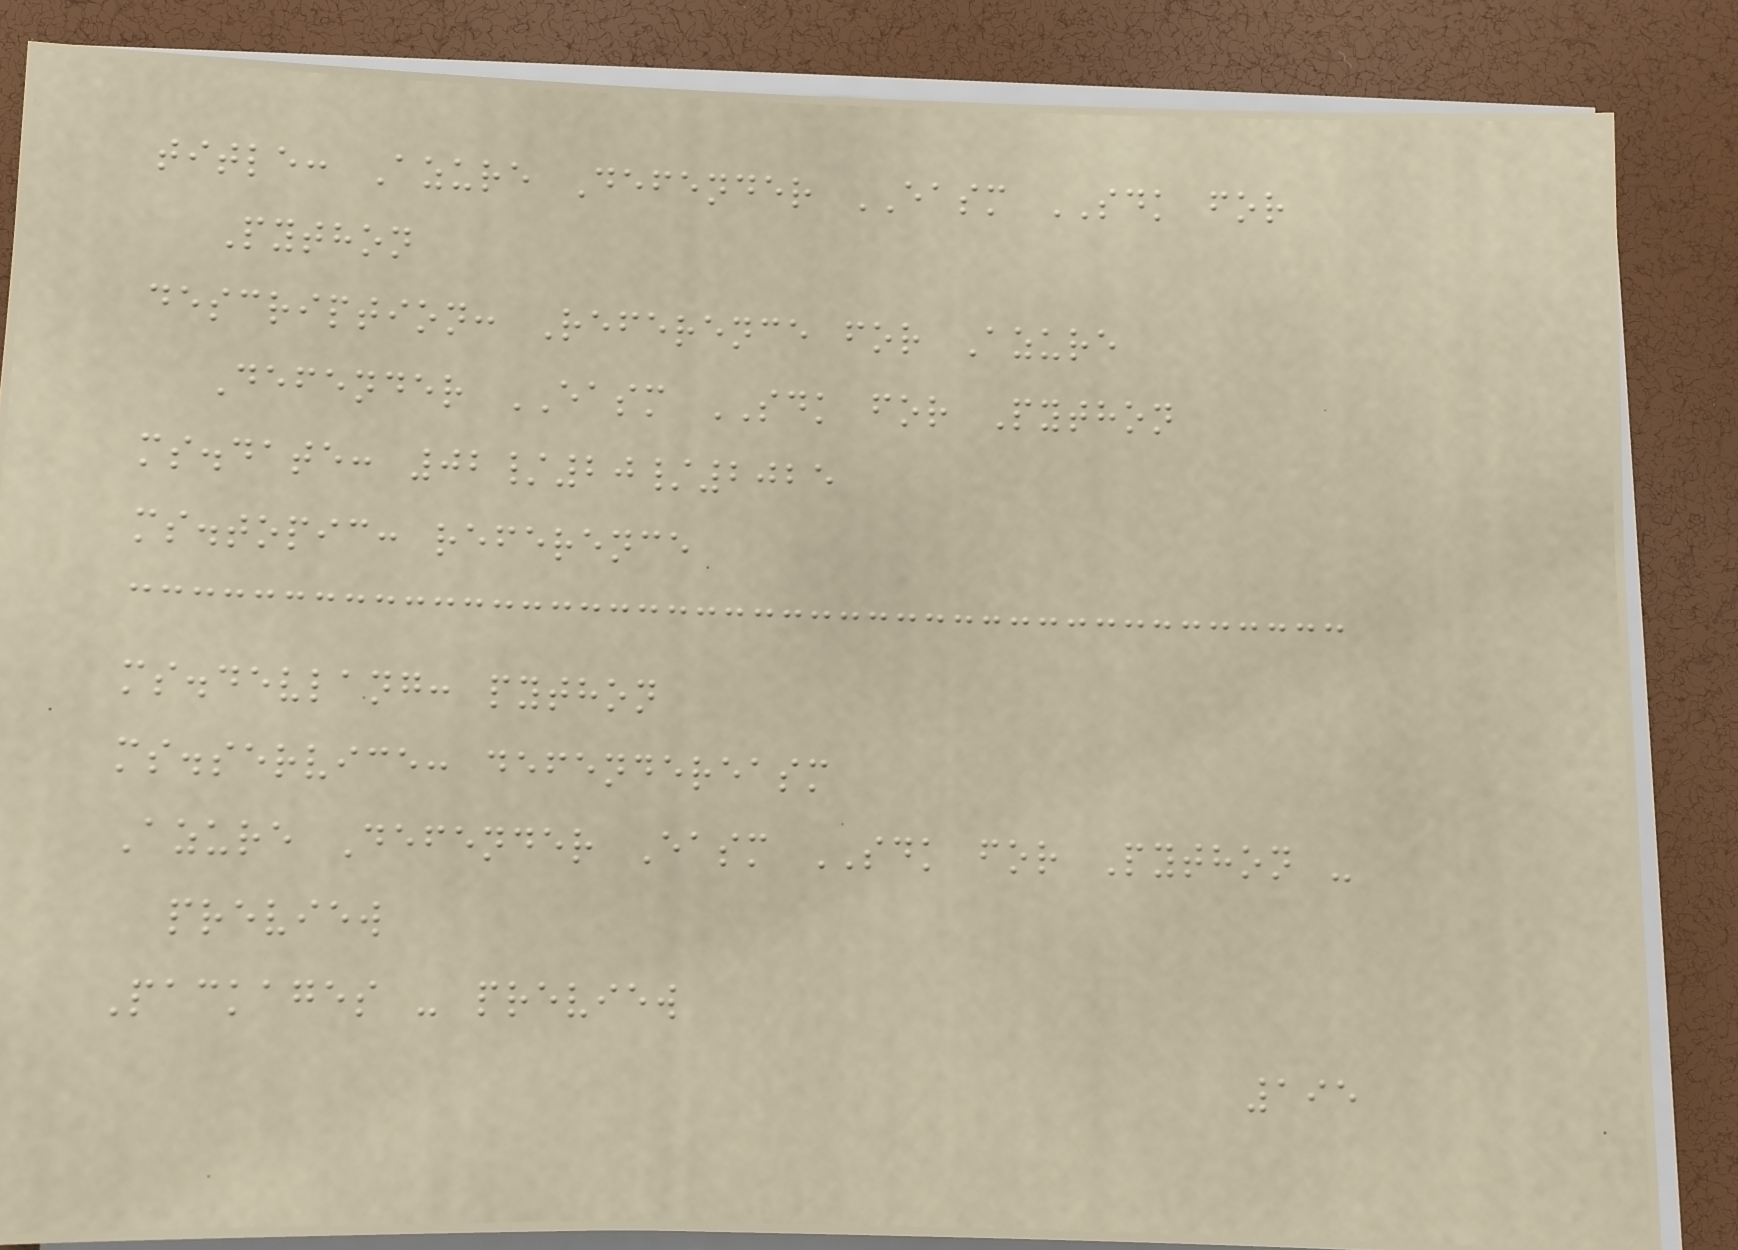title: Azure Defender EASM SDK for
Python
description: Reference for Azure
Defender EASM SDK for Python
ms.date: 02/20/2025
ms.topic: reference
ms.devlang: python
ms.service: defendereasm
Azure Defender Easm SDK for Python -
preview
Packages - preview
195
